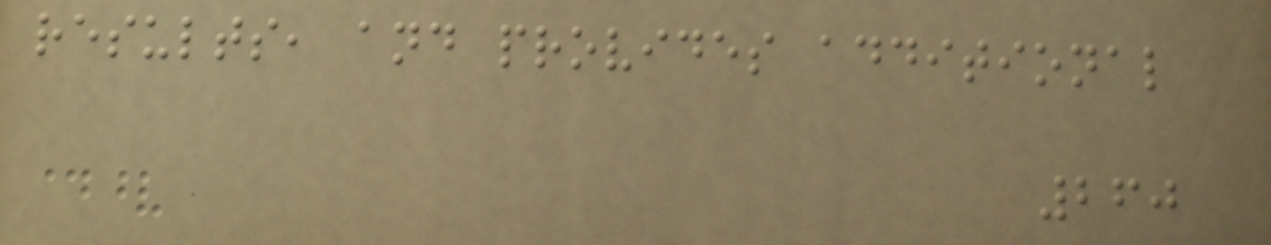results, and provides additional
260
